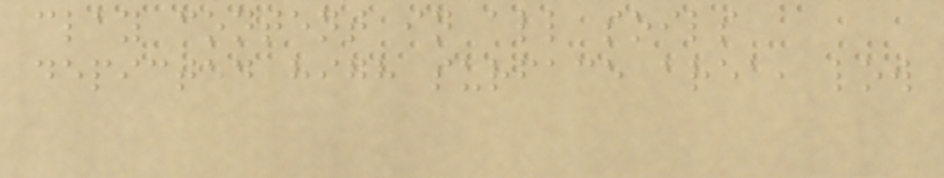clay content in all soils
depicted high surface area, low
